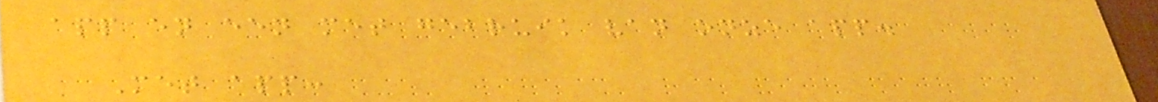app en een met gebruik van onze app.
Met app:
